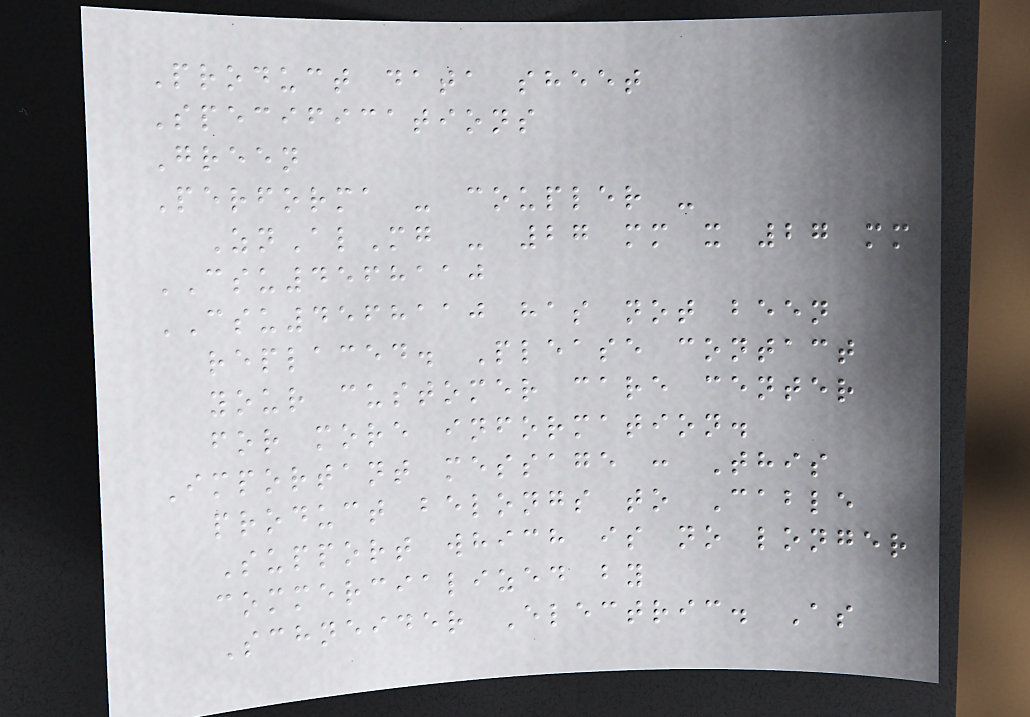Product data sheet
Specifications
Green
Performa - coupler -
ZnAlMg - 27 mm x 27 mm
CSU4568110
CSU4568110 has not been
replaced. Please contact
your customer care center
for more information.
Important message : This
product belongs to Cable
Support which is no longer
commercialized by
Schneider Electric. As
